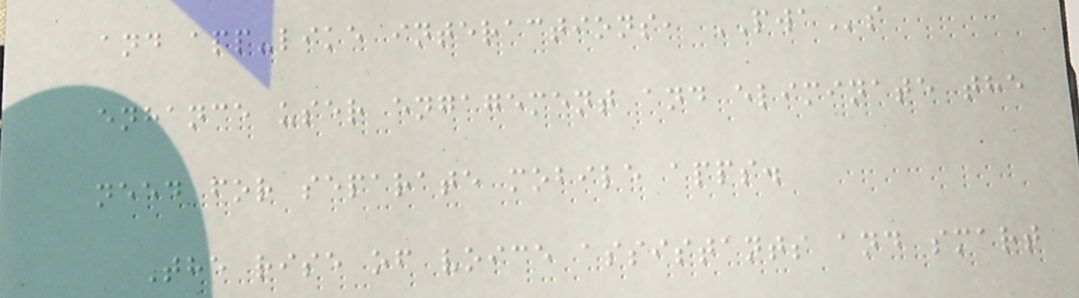and app-like interactions, PWAs
enhance user engagement and eliminate the
need for separate mobile apps.
The rise of voice assistants and smart
